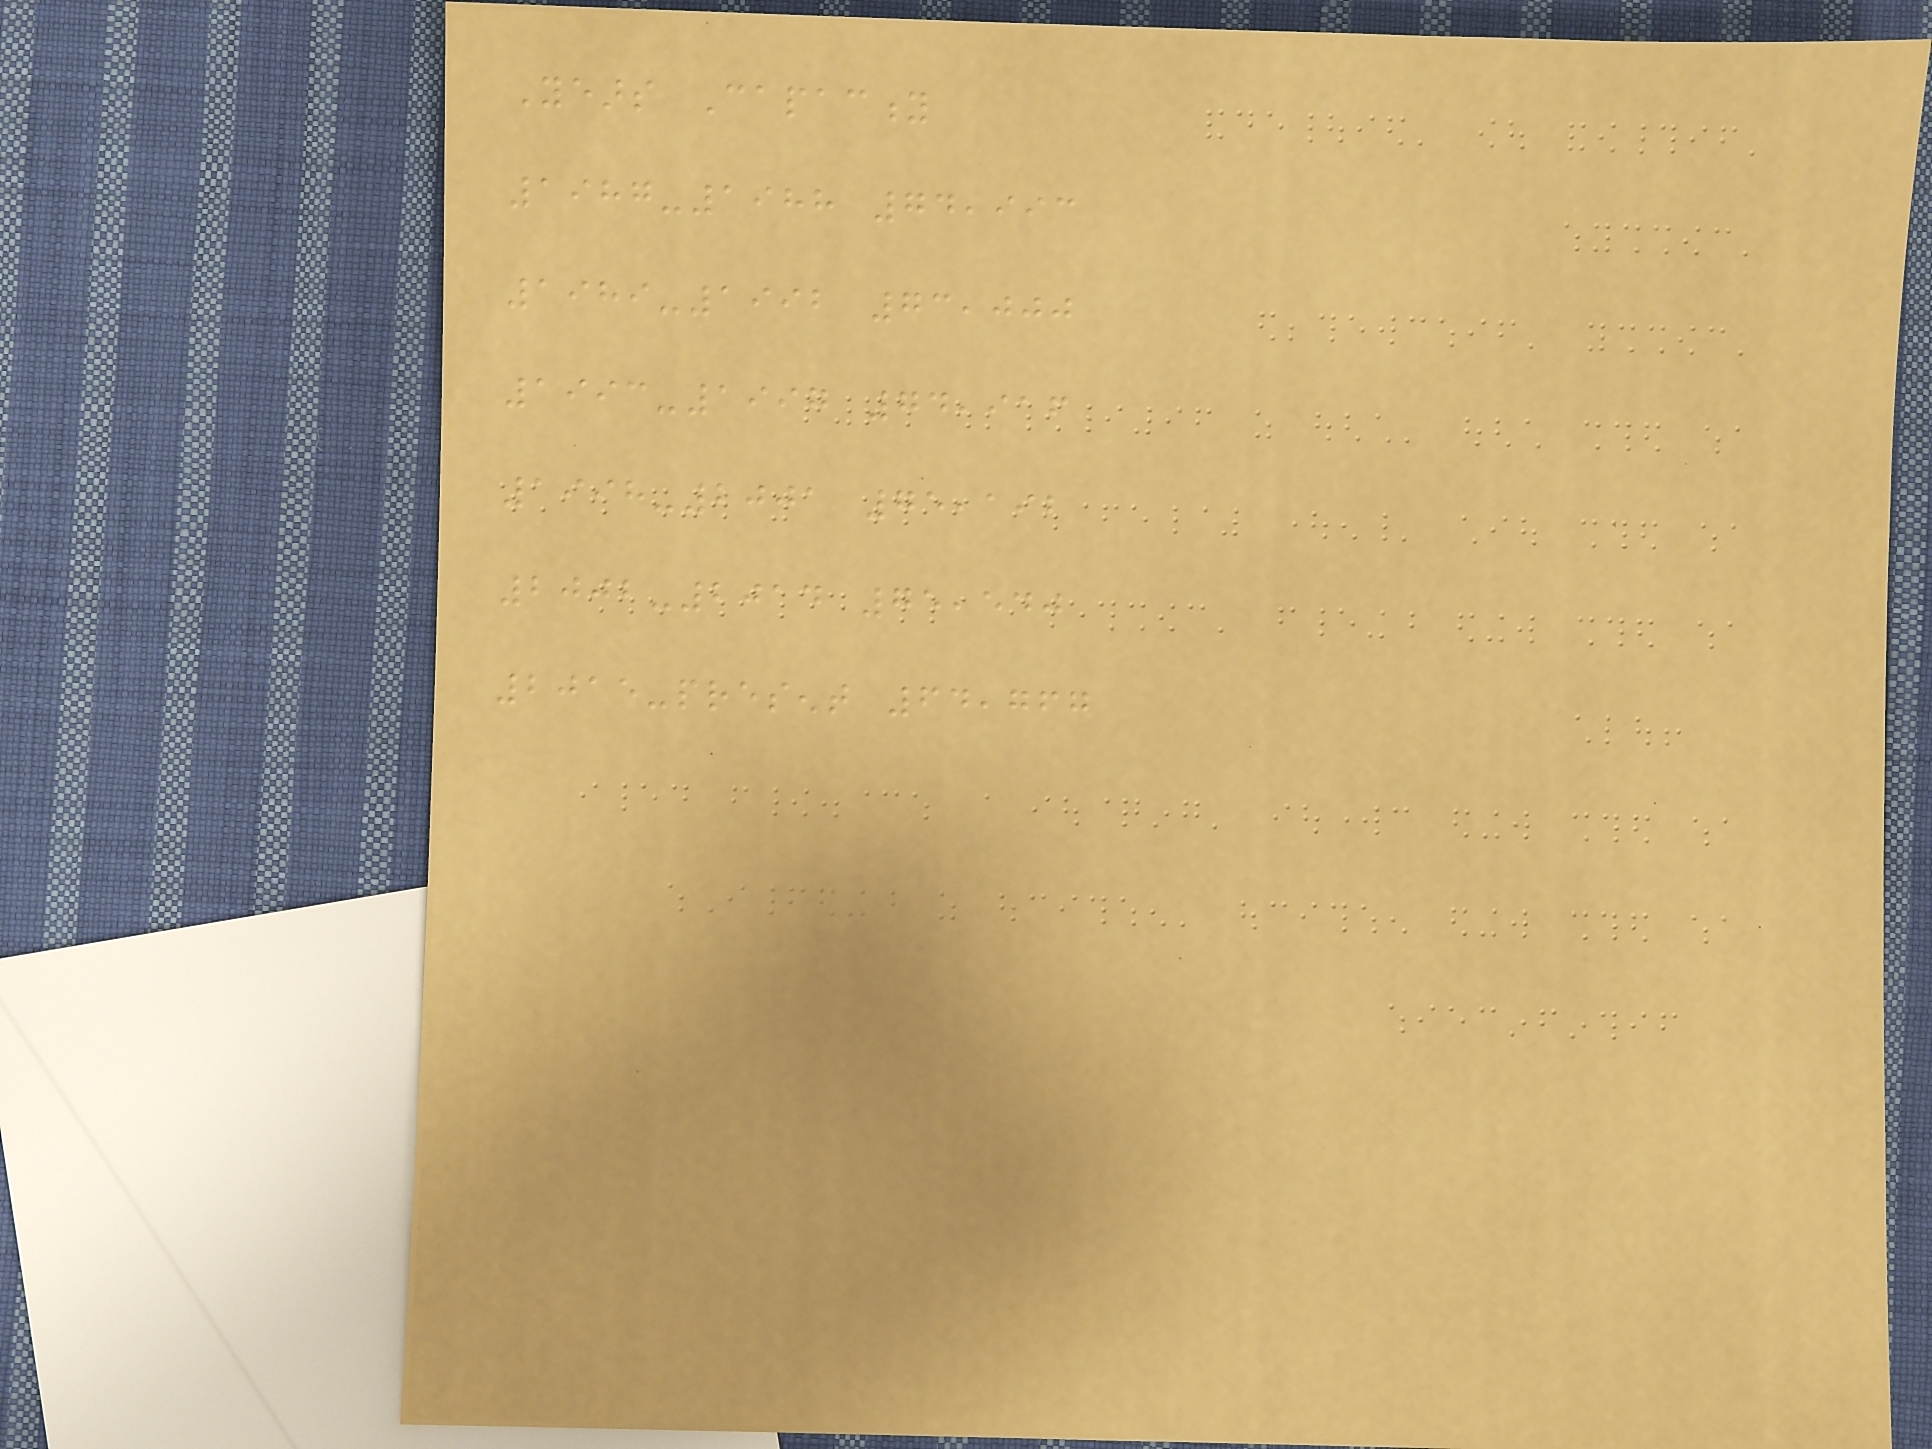Years Capacity
1987-1988 74,993
1989-1992 73,000
1993-1997 74,916
1998-2001 75,192
2002-2014 75,540
2015-present 64,767
